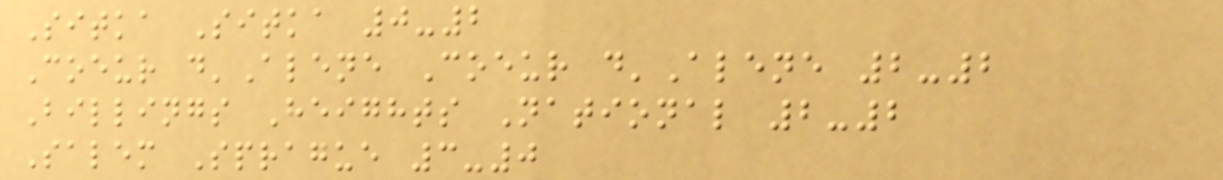Sitka Sitka 0-2
Coeur d'Alene Coeur d'Alene 2-2
Billings Heights National 2-2
Salem Sprague 3-0
